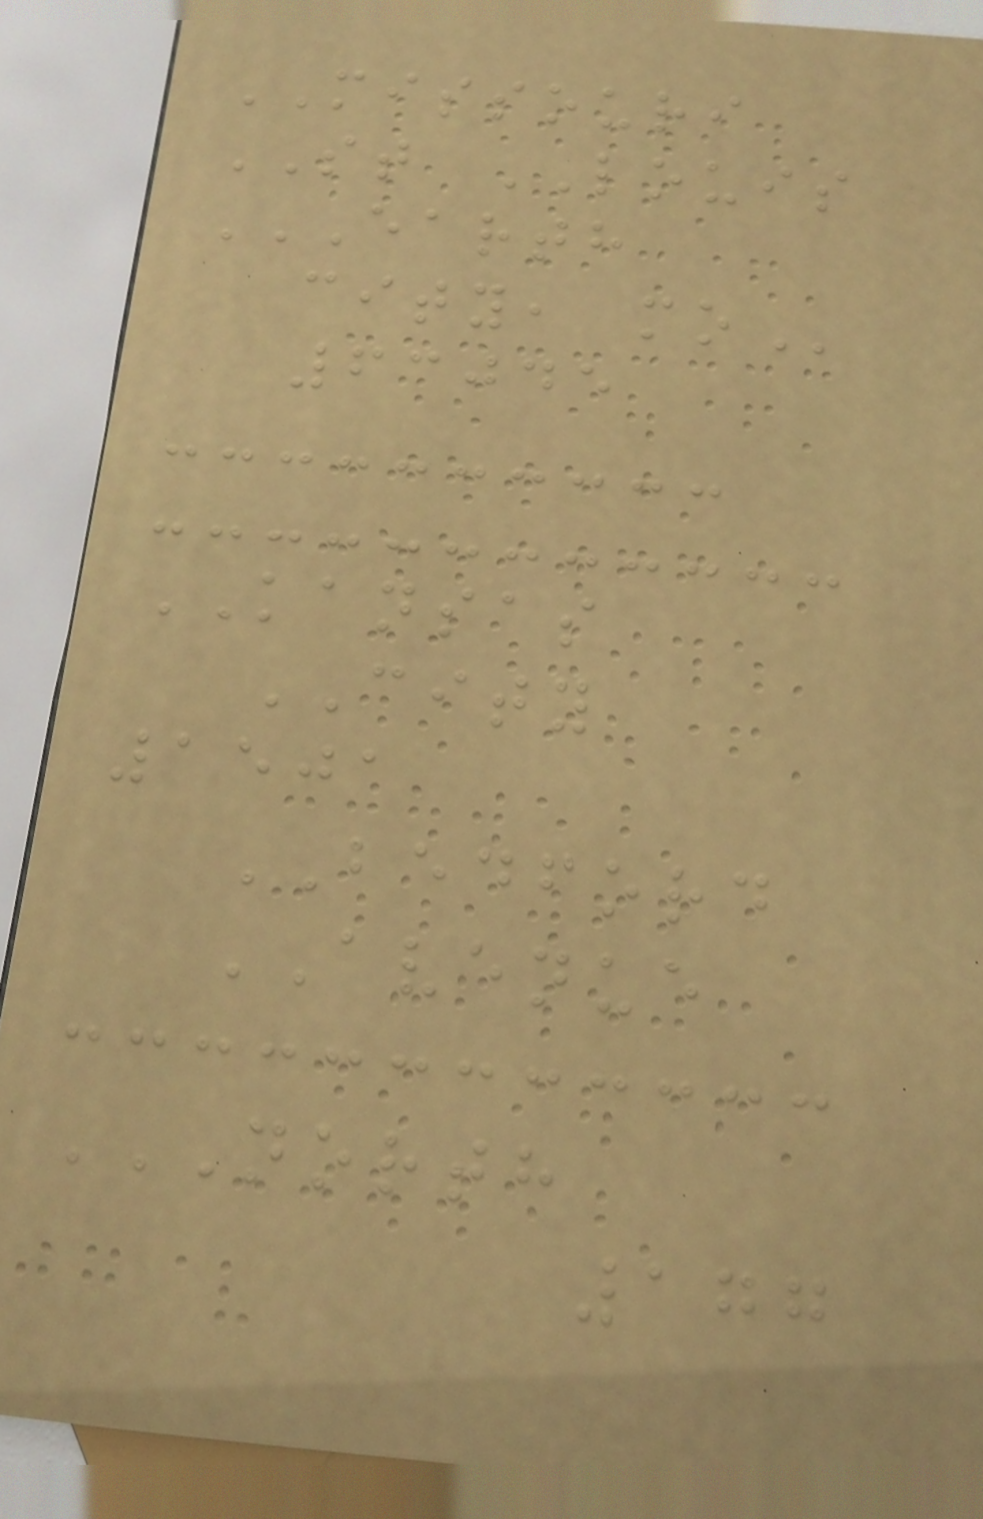MISSOURI
ST LOUIS
EARTH
CITY, MO
63045
KANSAS
CITY
1501
BEDFORD
AVENUE
NORTH
177
